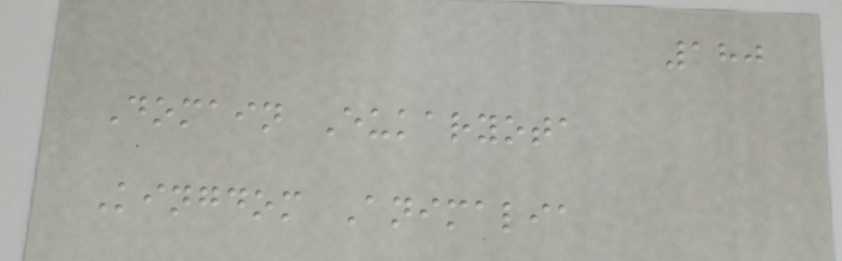180
Domain Eukaryota
Kingdom Animalia
